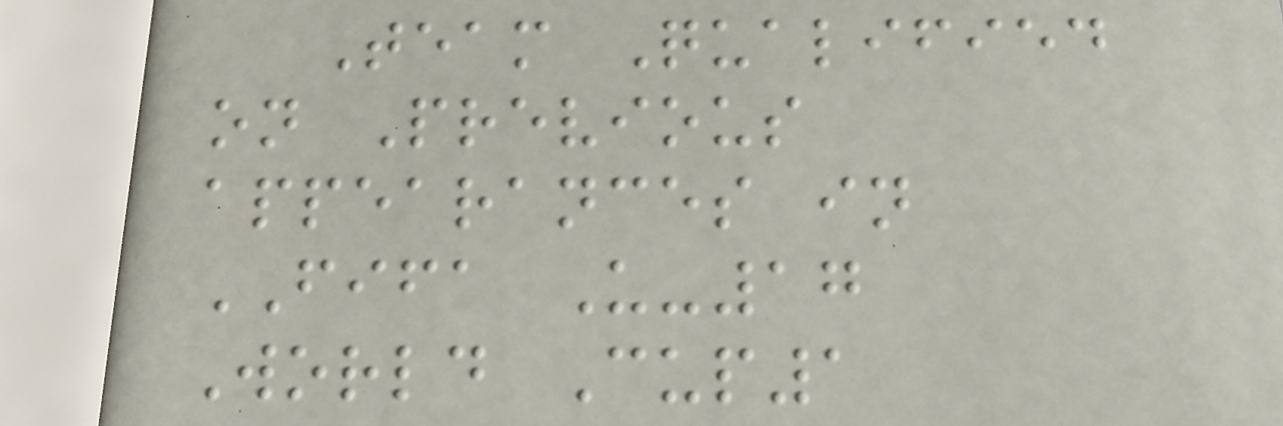Team Qualified
on Previous
appearances in
FIFA U-17
World Cup1
